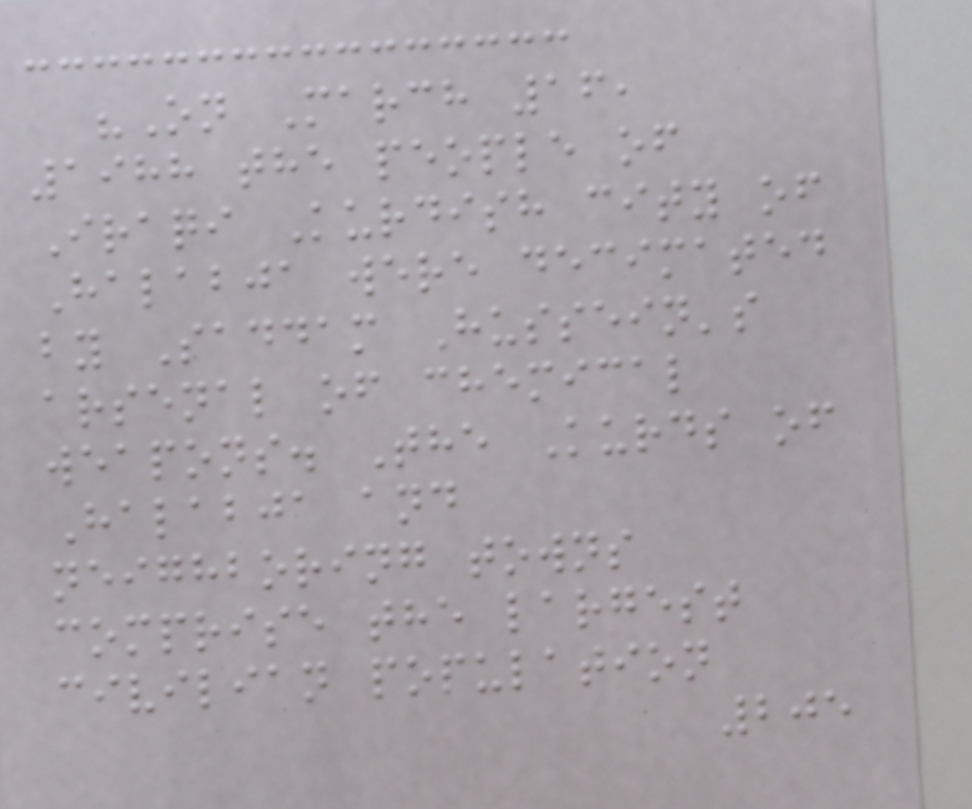"On March 16,
1988 the people of
Iraqi Kurdish city of
Halabja were decimated
by Saddam Hussein's
arsenal of chemical
weapons. The Kurds of
Halabja and
neighboring towns
comprise the largest
civilian population
205
